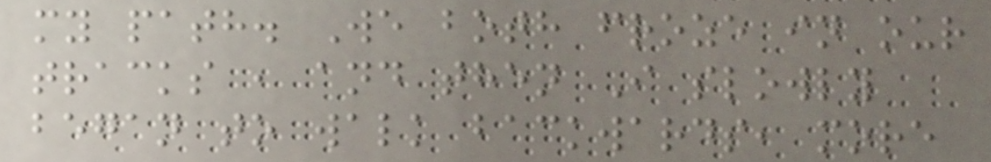my path. We both froze in our
tracks , and then I slowly
began to walk backwards, more
